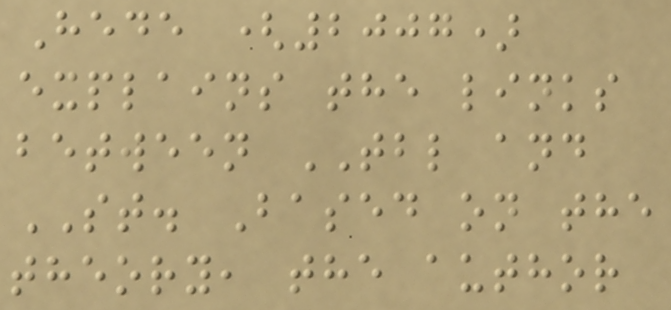Hede (2007)
explains the links
between TBL and
ST. Based on the
theory, the author
